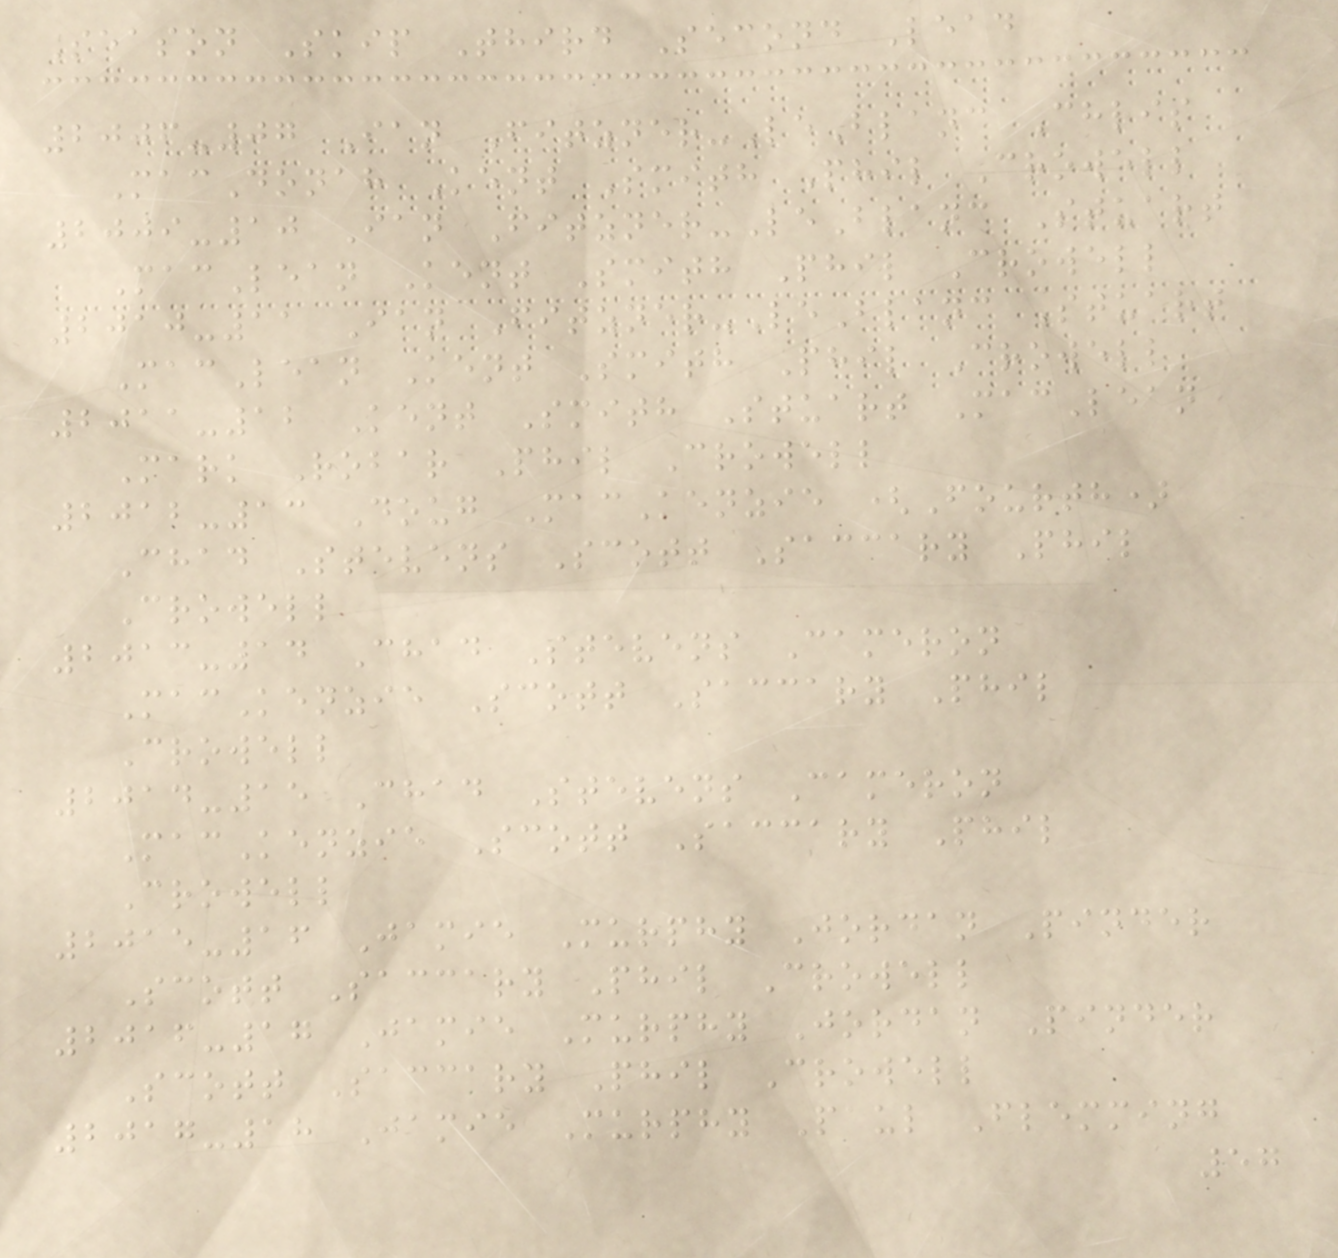Season Skip Third Second Lead
2006-07 Ian Fitzner-LeBlanc Chris
MacDonah Kent Smith Phil Crowell
2009-10 Ian Fitzner-LeBlanc Stuart
MacLean Kent Smith Phil Crowell
2010-11 Ian Fitzner-LeBlanc Stuart
MacLean Kent Smith Phil Crowell
2011-12 Kent Smith Stuart MacLean
Mark Robar Phil Crowell
2012-13 Doug MacKenzie (Fourth)
Chad Stevens Scott Saccary Phil
Crowell
2013-14 Chad Stevens Cameron
MacKenzie Scott Saccary Phil
Crowell
2014-15 Chad Stevens Cameron
MacKenzie Scott Saccary Phil
Crowell
2015-16 Jamie Murphy Jordan Pinder
Scott Saccary Phil Crowell
2016-17 Jamie Murphy Jordan Pinder
Scott Saccary Phil Crowell
2017-18 Jamie Murphy Paul Flemming
57
